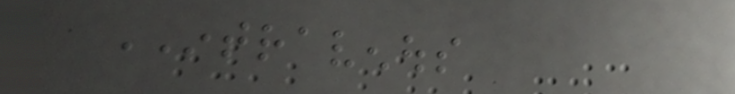INTRAVENOUS
